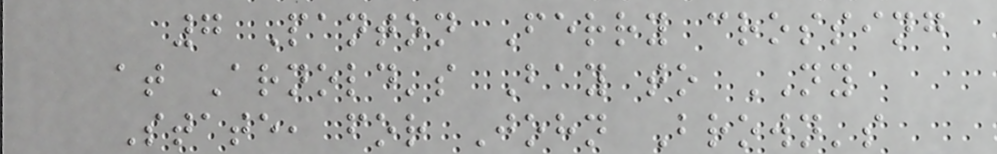7 Panton Ferry crossing
at Arnold's Bay to NY
State, for John Brown's
